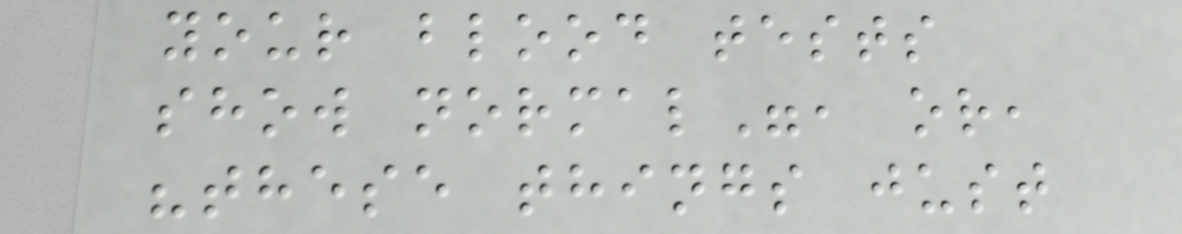your blood tests
show normal", or,
"these things just
